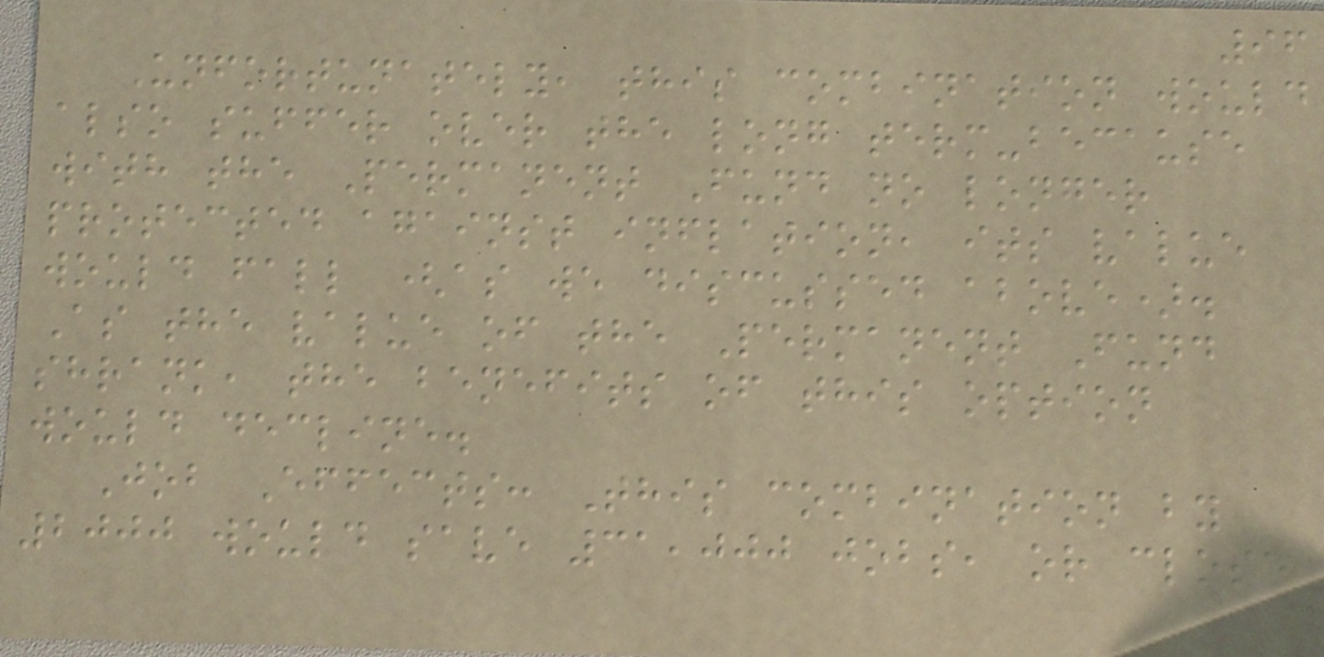96
Unfortunately, this combination would
also suffer over the long term-because
with the Permanent Fund no longer
protected against inflation, its value
would fall (as we discussed above).
As the value of the Permanent Fund
shrank, the benefits of this option
would decline.
Job Effects: This combination by
2000 would save 31,000 jobs, or close
